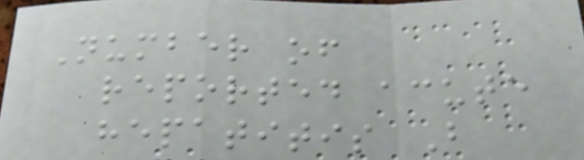Number of
reported acute
hepatitis B
